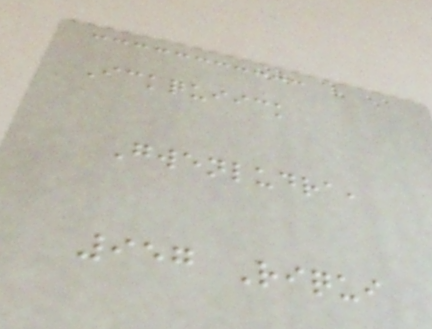Ickquiick
Gwenludra,
957 Riqui
